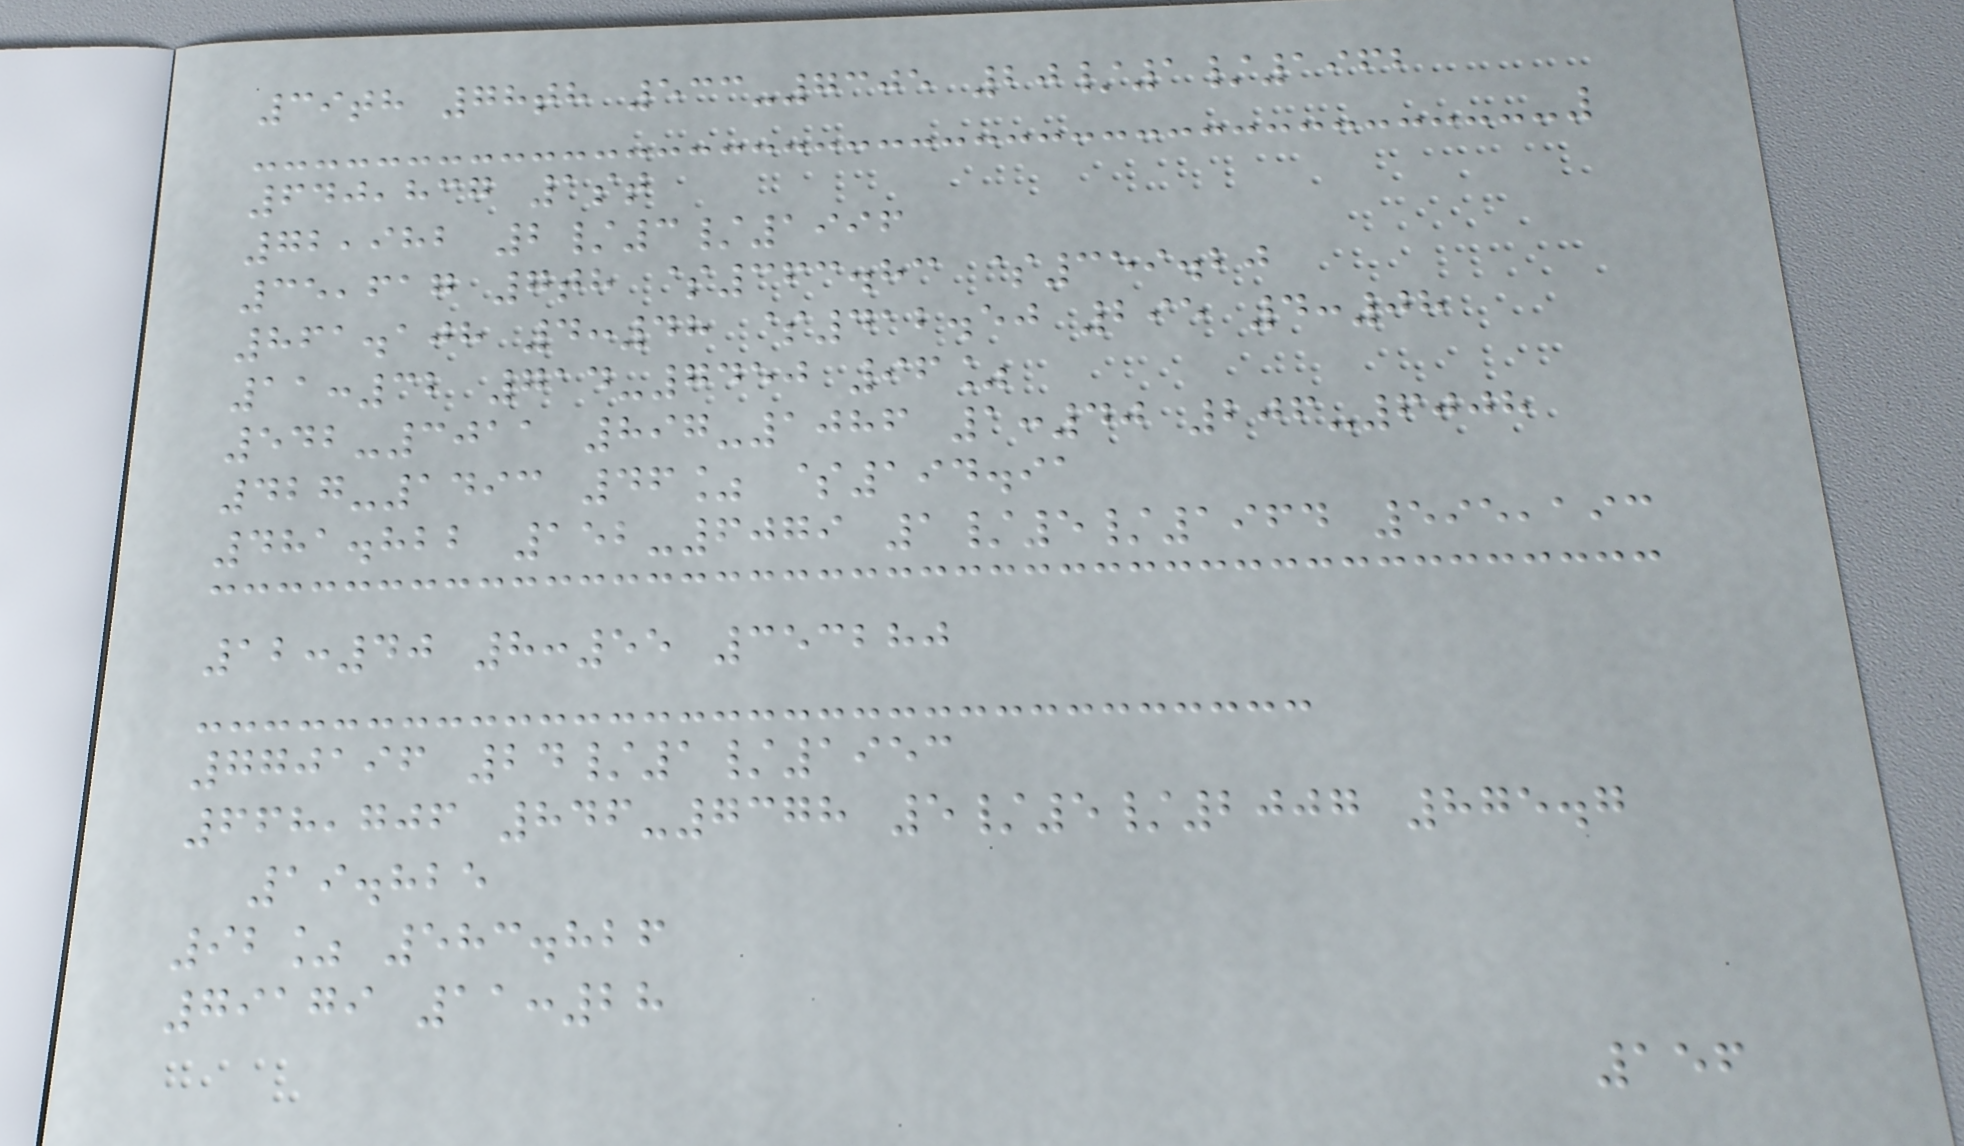39th 78th 533-7305 20/1/1962
640,837 1st
72,982 2/3/1996
35,617 7th $363.83 $359.20
861.108 4:48 $412.50 295 4:08
11:32 714-7450 96%
542-3011 897-1086 1:40 206-6008
427-1493 46% $194.91
481.822 152-6079 1/5/1964 595,193
12:40 8:55 353280
770196 24/1/1953
668,706 846-7378 5/5/2007 875.7
19.825
92% 583.826
79179 11:28
156
